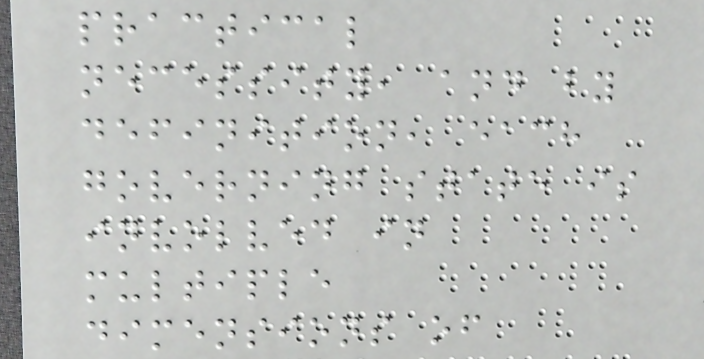practical
necessity, and by
definition, each
governing state is
involved in
multiple
dimensions of
